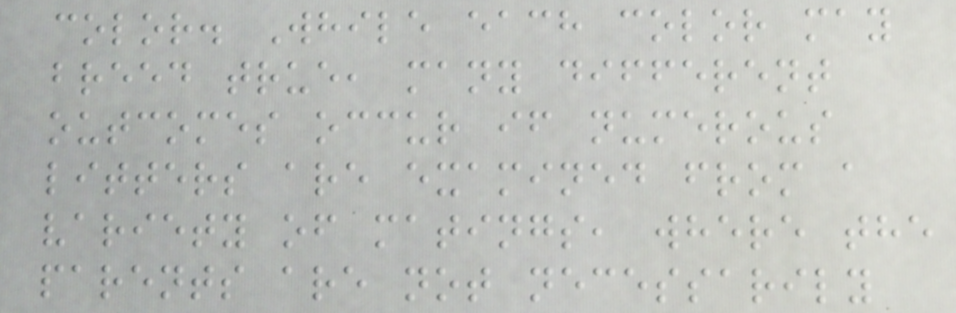color. While each color may
breed true, many different
outcomes occur if numerous
litters are examined from a
variety of matings, where the
parents are not necessarily
